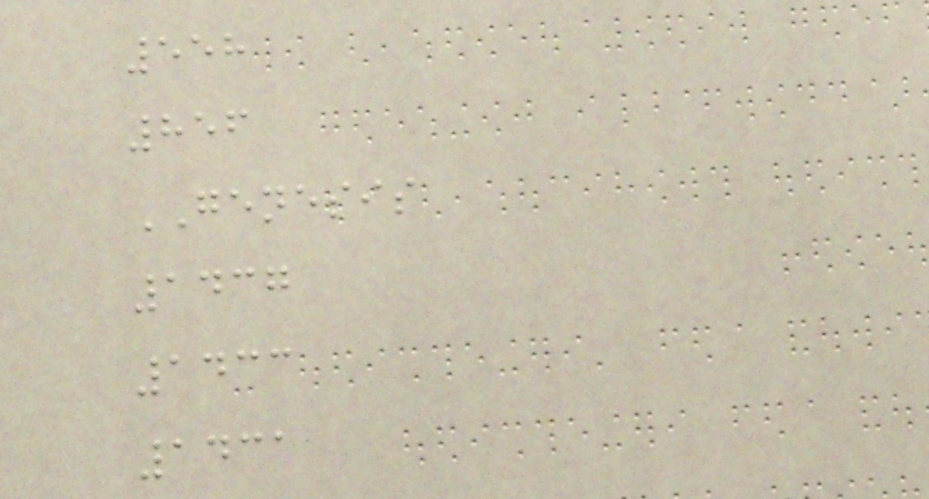558
856
GENESIS
1437
1433
1431
